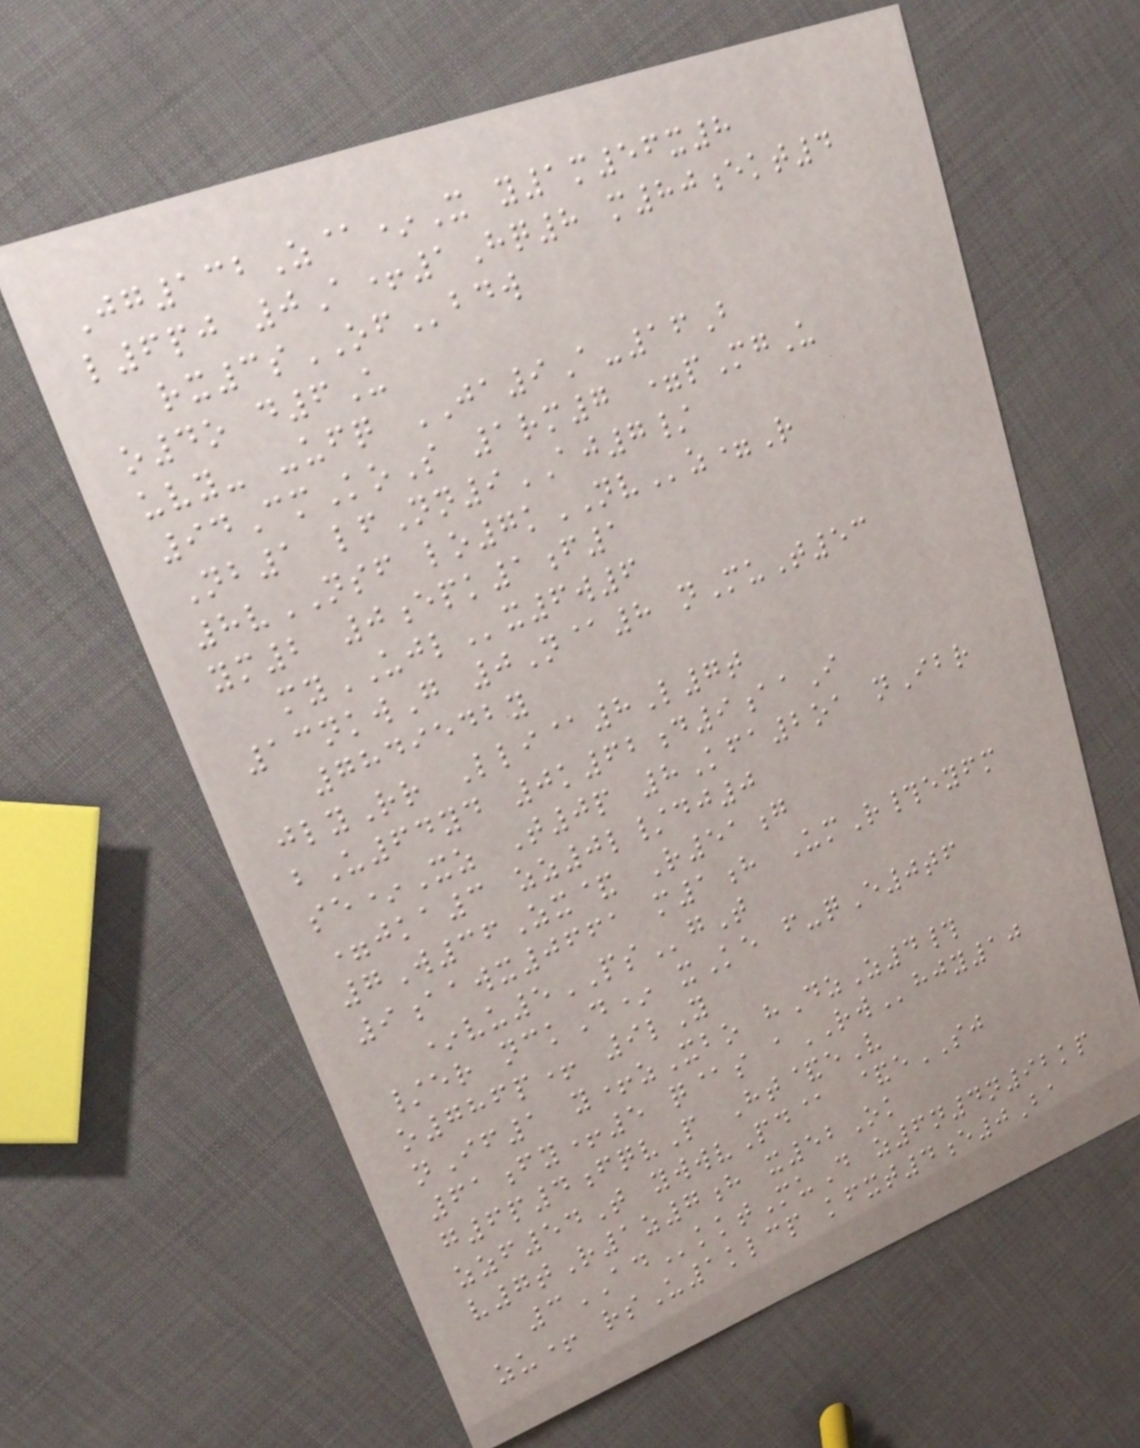Jg132Z@*X y1m56x8
l6pj 0A+1Hq8 m80ekt4
rx3sOFbdw
o4o d6U
uvy- -ufq JA9A-16B
94CmKoS 1rm7 =pMgU
Nb1 lfNn9AJ7/
8vNSF lo7kNVz=R
ym2 0epk1f1
myUJLx6w6
13nkwG 0N@8 nMuT53
7849542y
jlyRr Lli@8L7t
bU64yd 0k62d9aaI
se*Xz T0p 8Kfa2oa nIbr
=jka3 zz0l/dj0
7W36Zx& R51g
9aawx0661 m1h UmR#eyfm
*vu5PSgT
/er nckD* xKe f-qE0tf
o786p+ 9lY
nIf1 y+zXbo hDzZ4#
61fy+5 q@s aRWhjy10
g6p4fqvP Ht&eV
zzf54T ywwvPd@ &eSJ
v7tR1z7h x52Ok
3ADkktMuD z6n4n92kp
zu+ rsU1klcp kfxt4e0Ba
